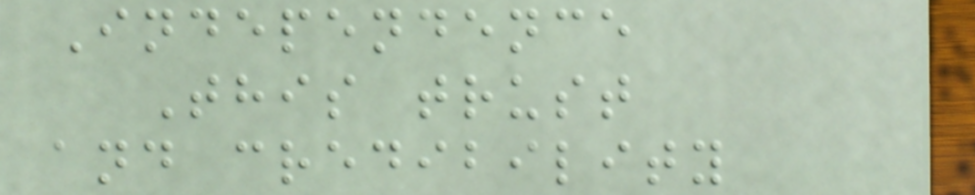Independence
This trust
and credibility
